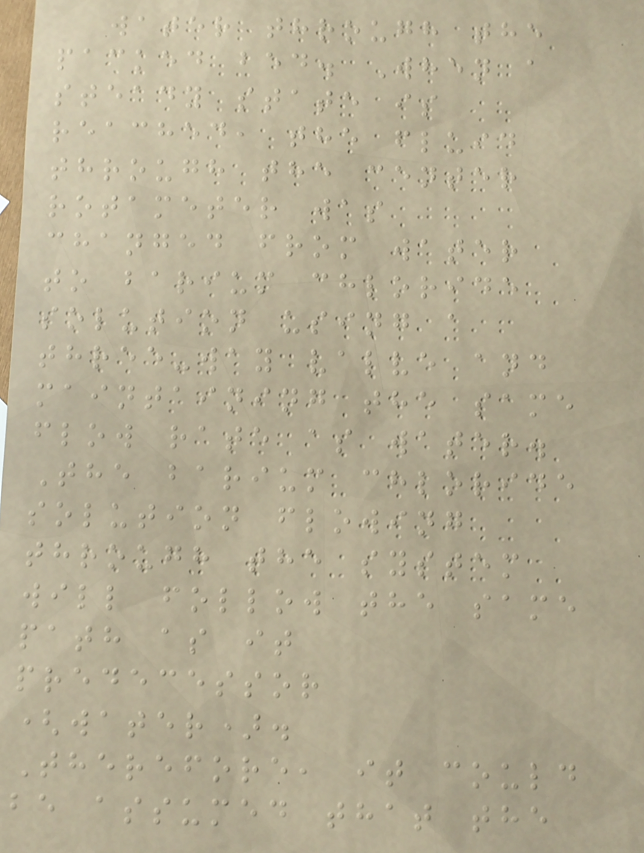water through the
packed bed. When a
steady state is
reached, the fluid
through the center
rotameter was
changed from water
to barium chloride
solution using a
three-way valve and
maintaining the same
flow rate as water.
The barium chloride
solution flowing
through the system
will follow the same
path as it
predecessor
(water).
Therefore, it could
be assumed that the
